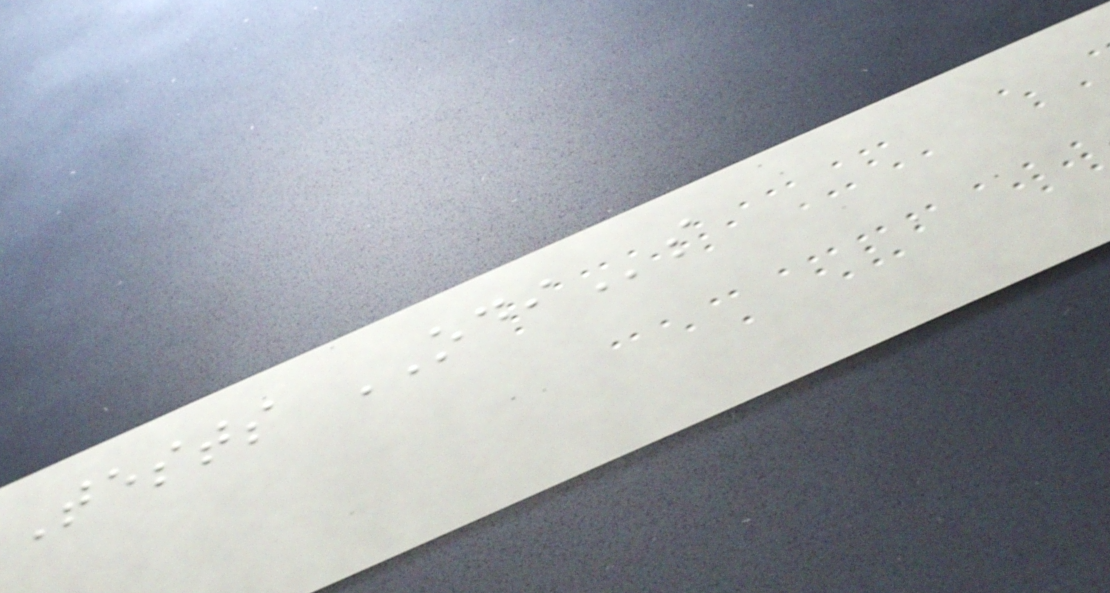Tests ODIs
